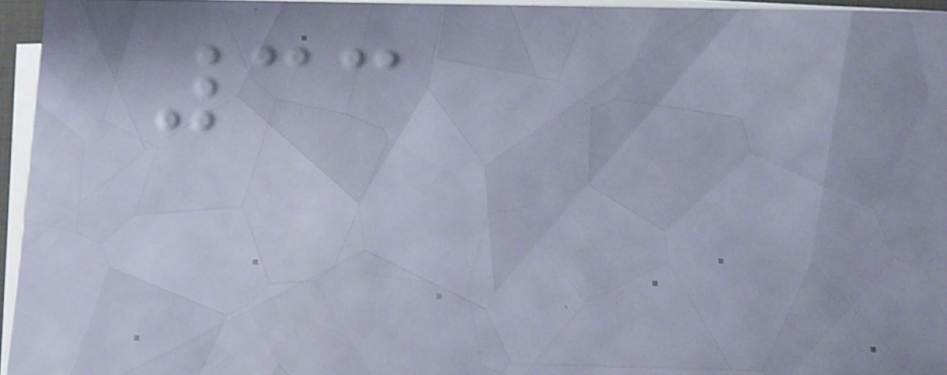33
